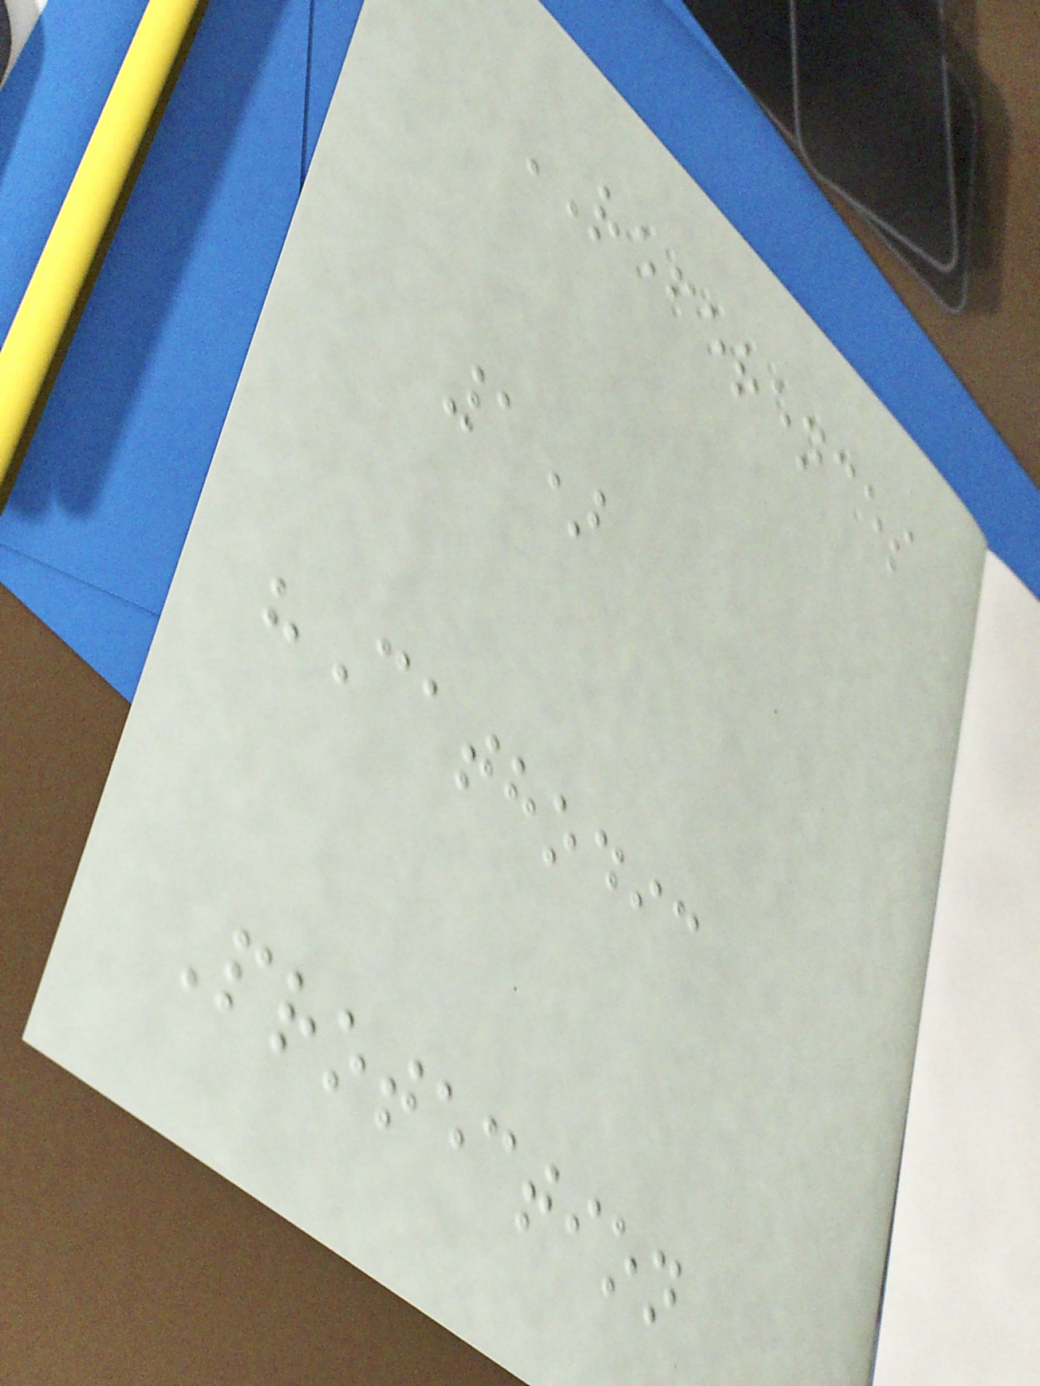REFERENCES
1)
"Cathodic
Protection
